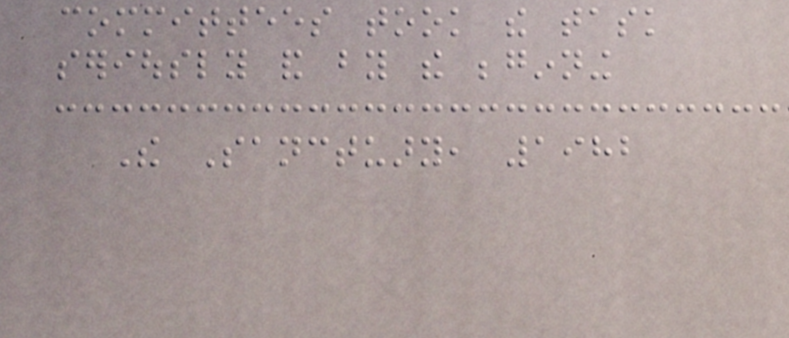committees took the task
seriously and by the beginning
The Sanctuary, 1982
